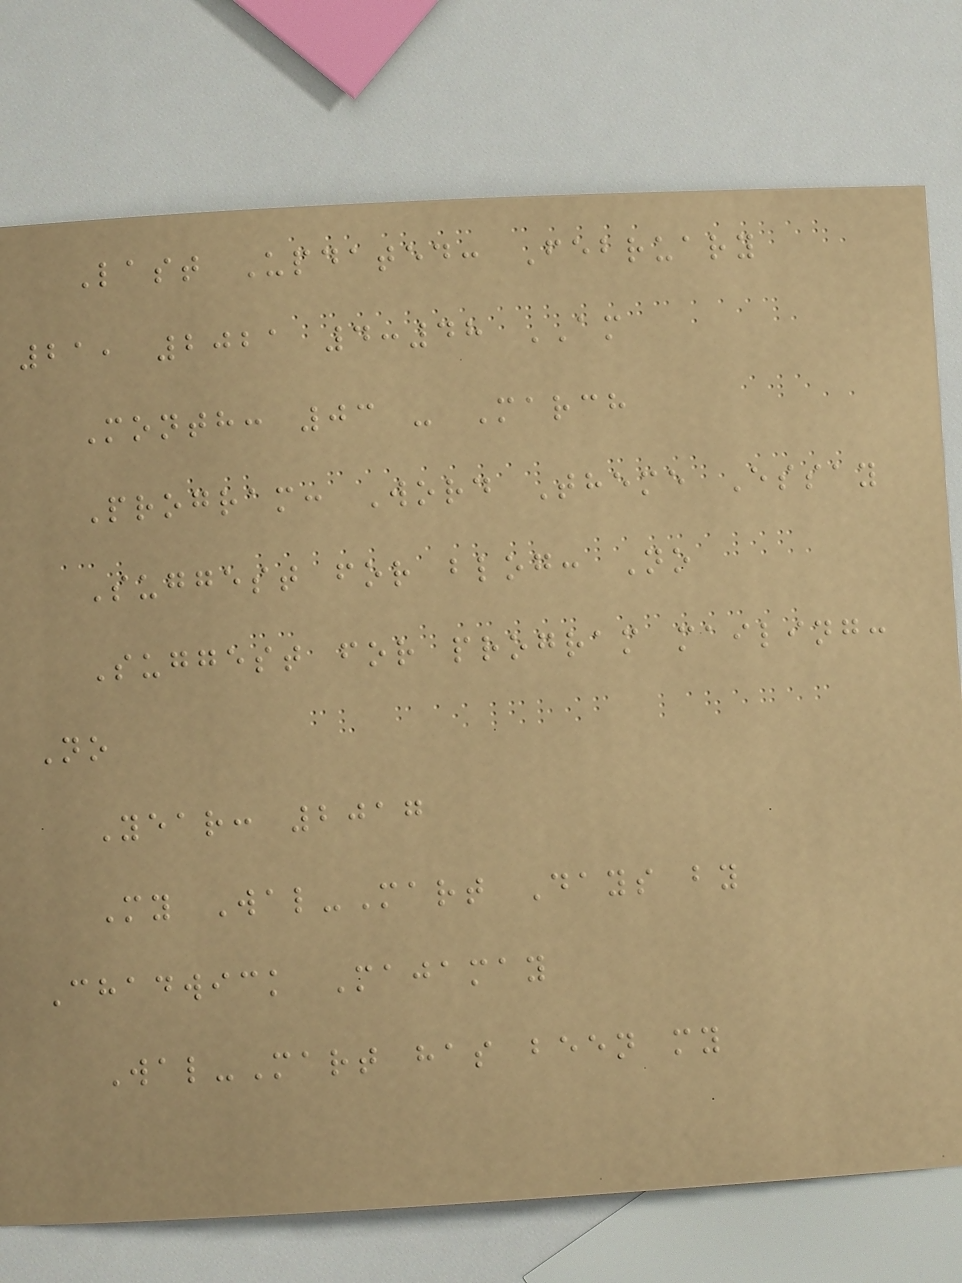Last Updated: February
21, 2021 4:48 AM
Month: 03 - March
Program: Word Theme Essay
Suggest for blog: No
Suggest for program mailing:
No
Year: 2017
My Wal-Mart Days by
Chadwick Majamay
Wal-Mart has been my
